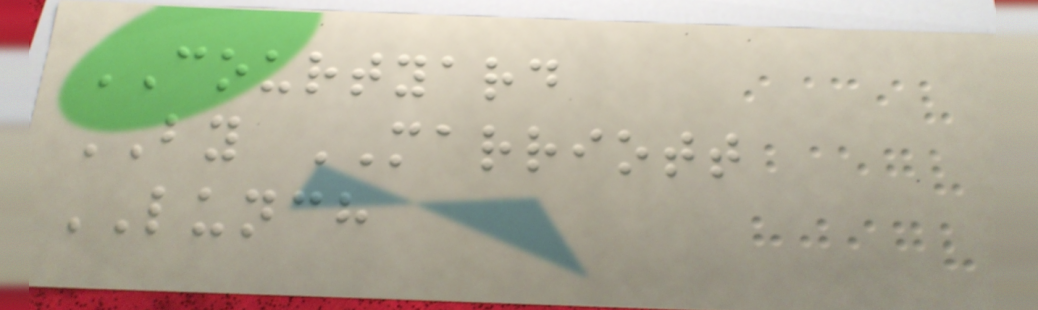COURTYARD
BY MARRIOTT
LUNCH
